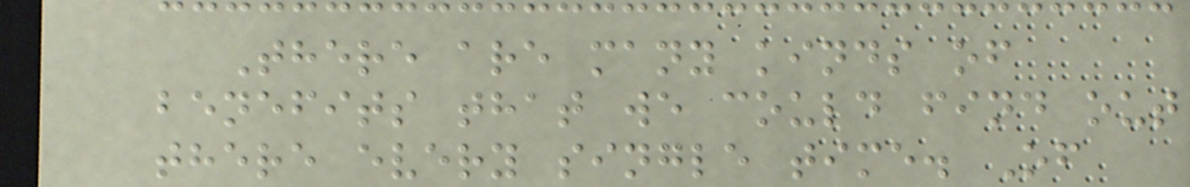There are many kinds of
benefits that we could find out
there every single time. Of
